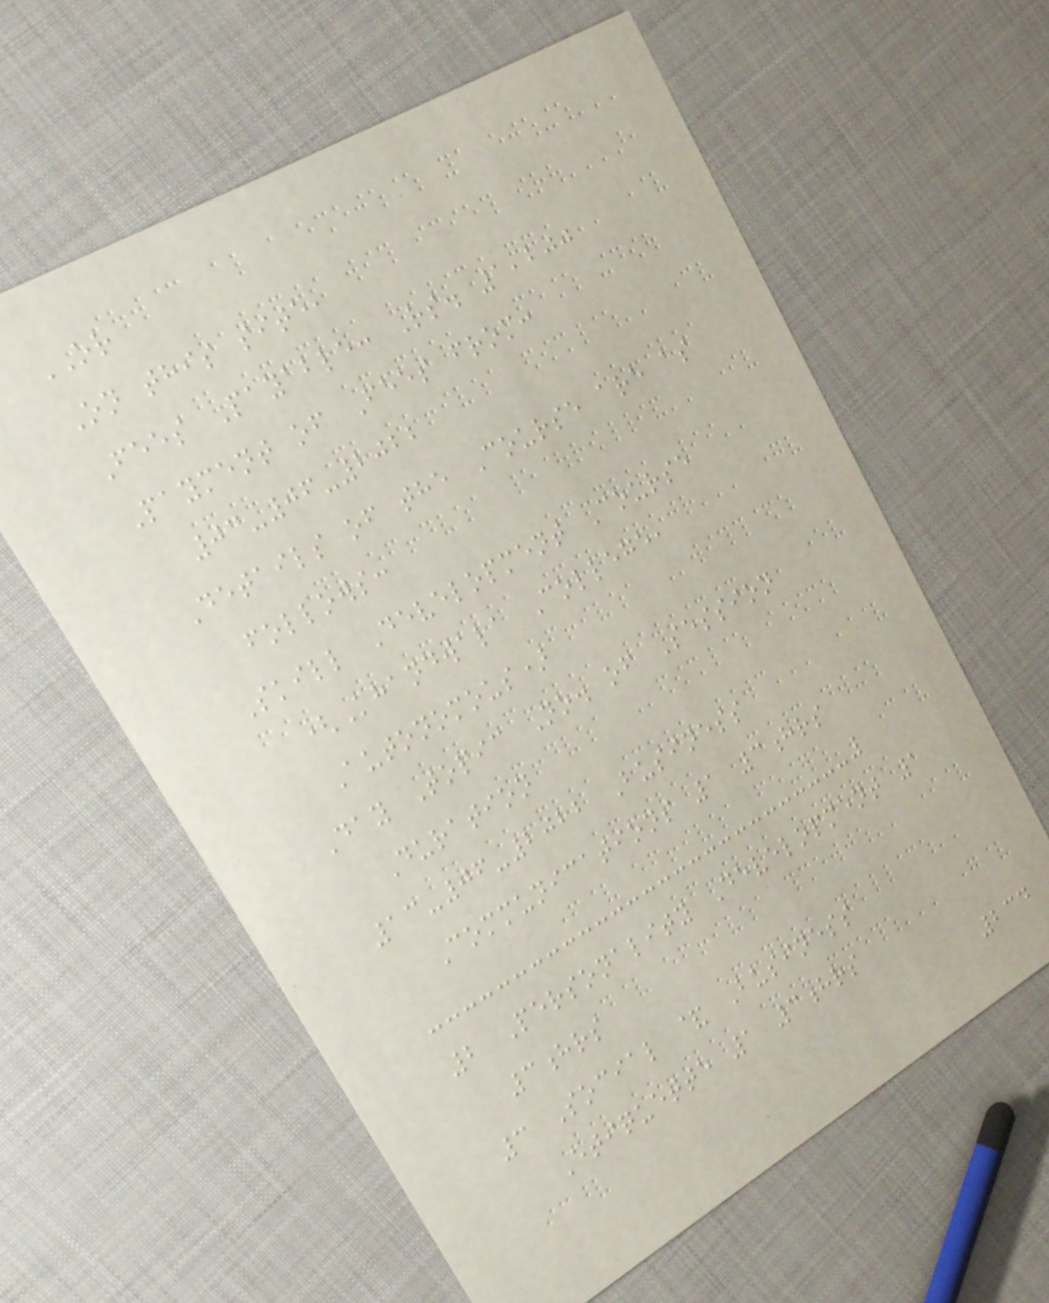OR
On this site,
Fees Payable: Rs. 1,200
Payment of Fees from:
03-06-2022
Details of the Course are as
follows:
Skill Development Course
(Khandwala College,
Autonomous)
Day Topic No. of Session
Duration
13-06-2022 Business
Communications 1 3hrs
2 Personality Development 1
3hrs
3 Social & Business
Etiquette 1 3hrs
234
